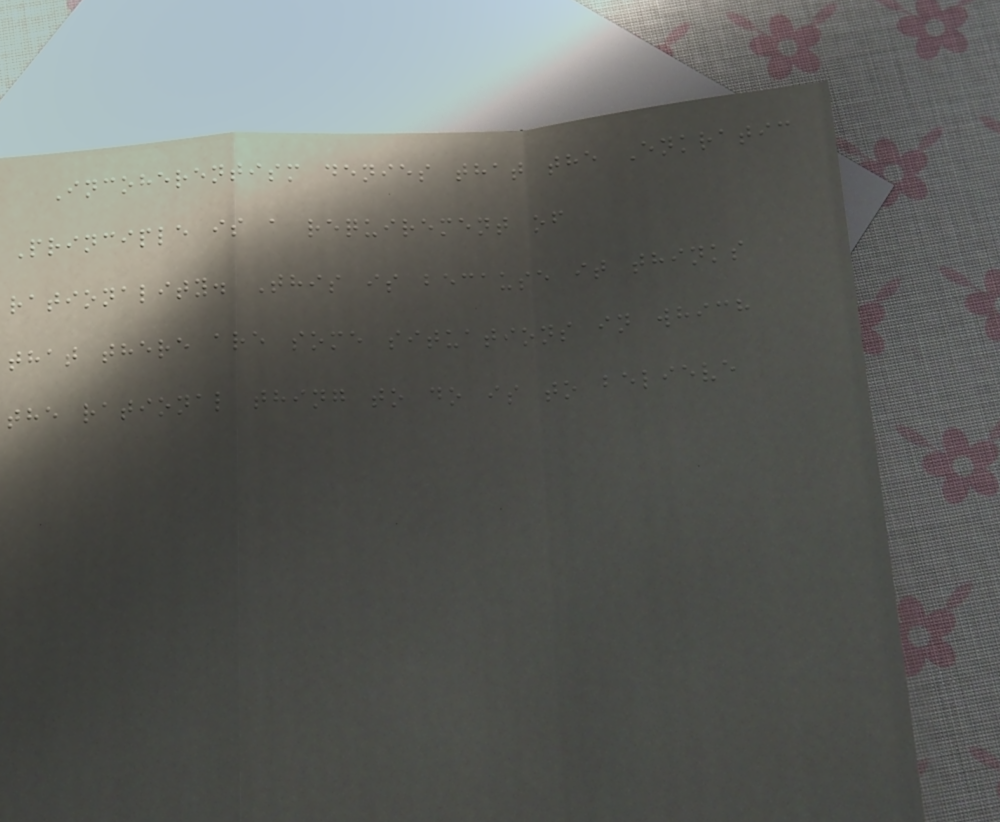Incoherentism denies that the Enkratic
Principle is a requirement of
rationality. This is because it thinks
that there are some situations in which
the rational thing to do is to believe
